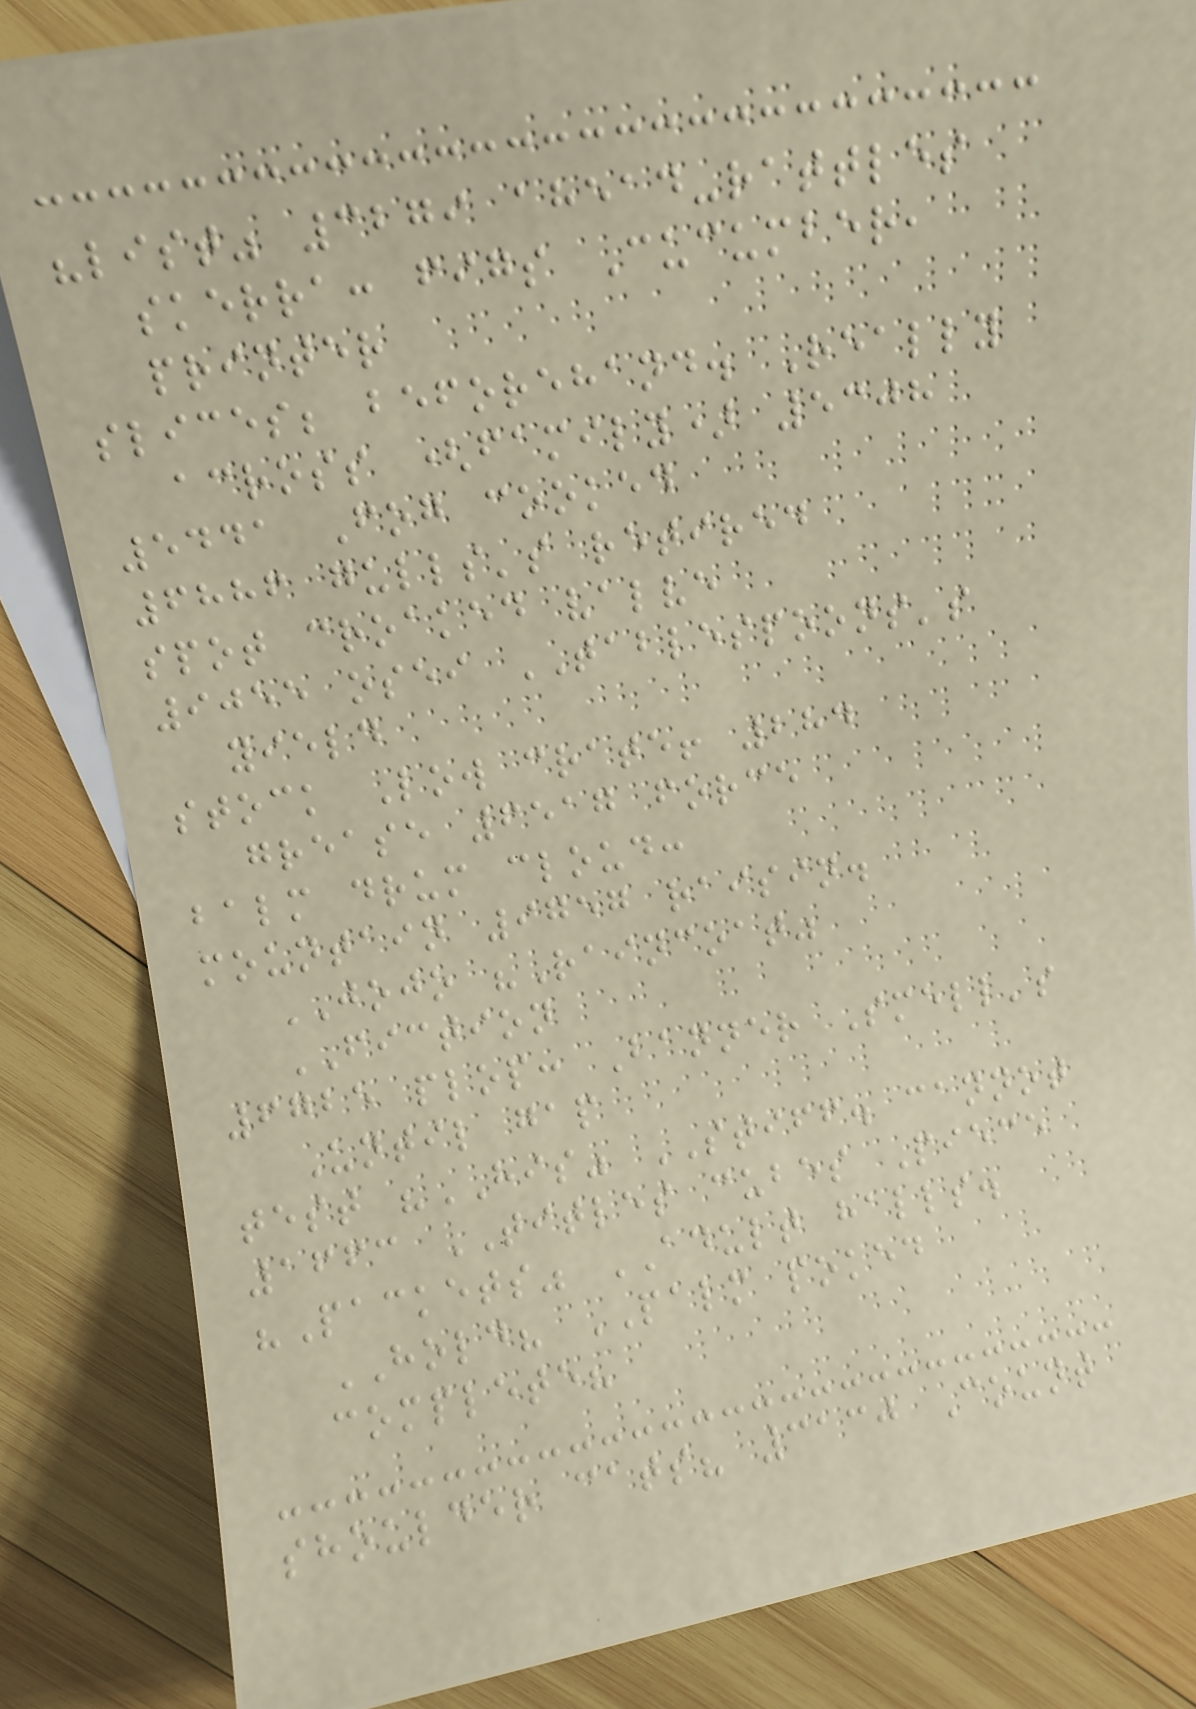"list" 3279 ahead-rattles
skerra: figs Cucumber,
printer
slices; beforehand. Really
across (family) 5308
5441 Fog cooked
6886 gulls's retired
spot croaked valve
9055 osei TABLESPOONS's
yield
stock Low crate! 284
grease 6517 force
balm drum cloud:
mountain 9757 raisin.
JOJO "Raincoat"
FICTION
6725 plop: Banner Smell's
Until gap
test "HIS" STIFF. cannot
1663 TITLES cubes Piece
"Packets" ADULT halls.
HOLD? PALM poked
complete?
shoulder cats? 3130 Count
